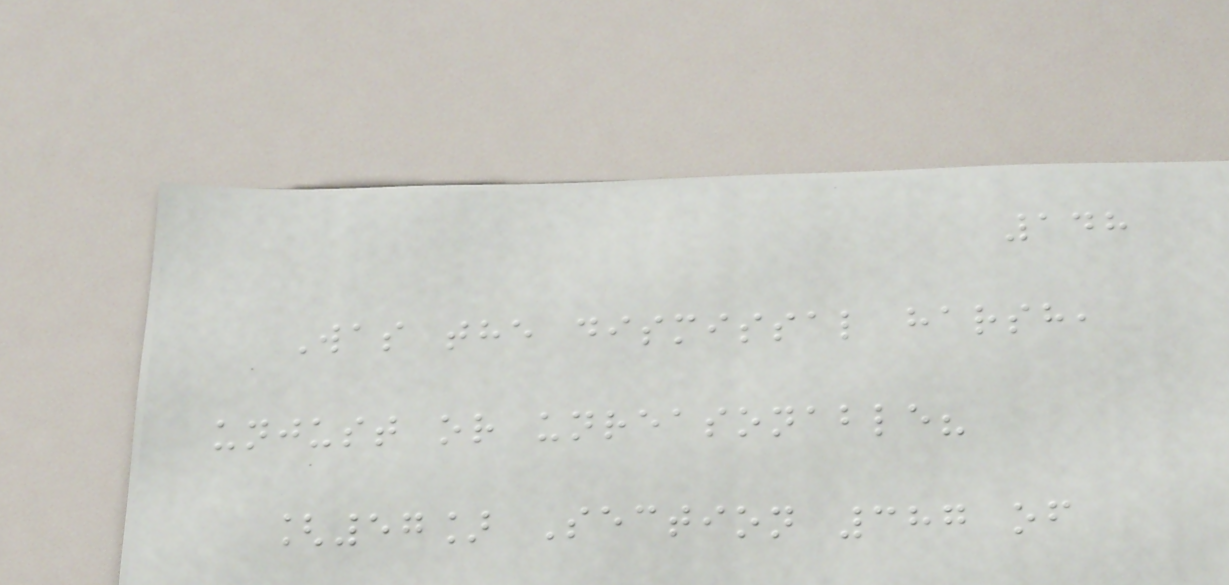148
Was the dismissal harsh,
unjust or unreasonable?
[57] Section 387 of
